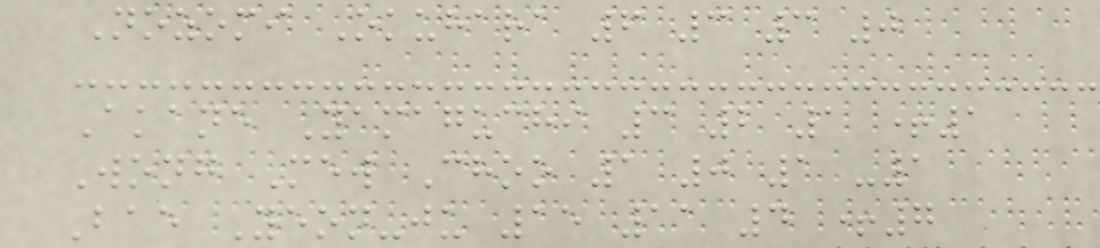Nozomi Okuhara 6 3 3 0
Akane Yamaguchi 3 2 1 +1
Wong Mew Choo 1 0 1 -1
Bae Yeon-ju 15 11 4 +7
